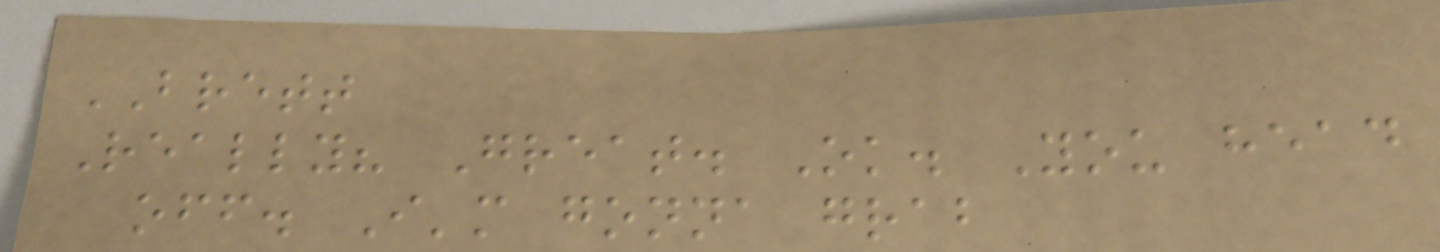BRETT
Really? Great. Ok. You head
off. I'm gonna grab
